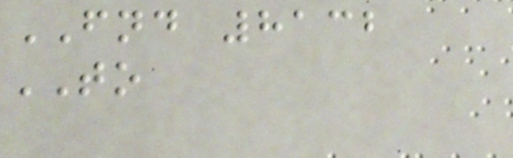FND 8132
TO
